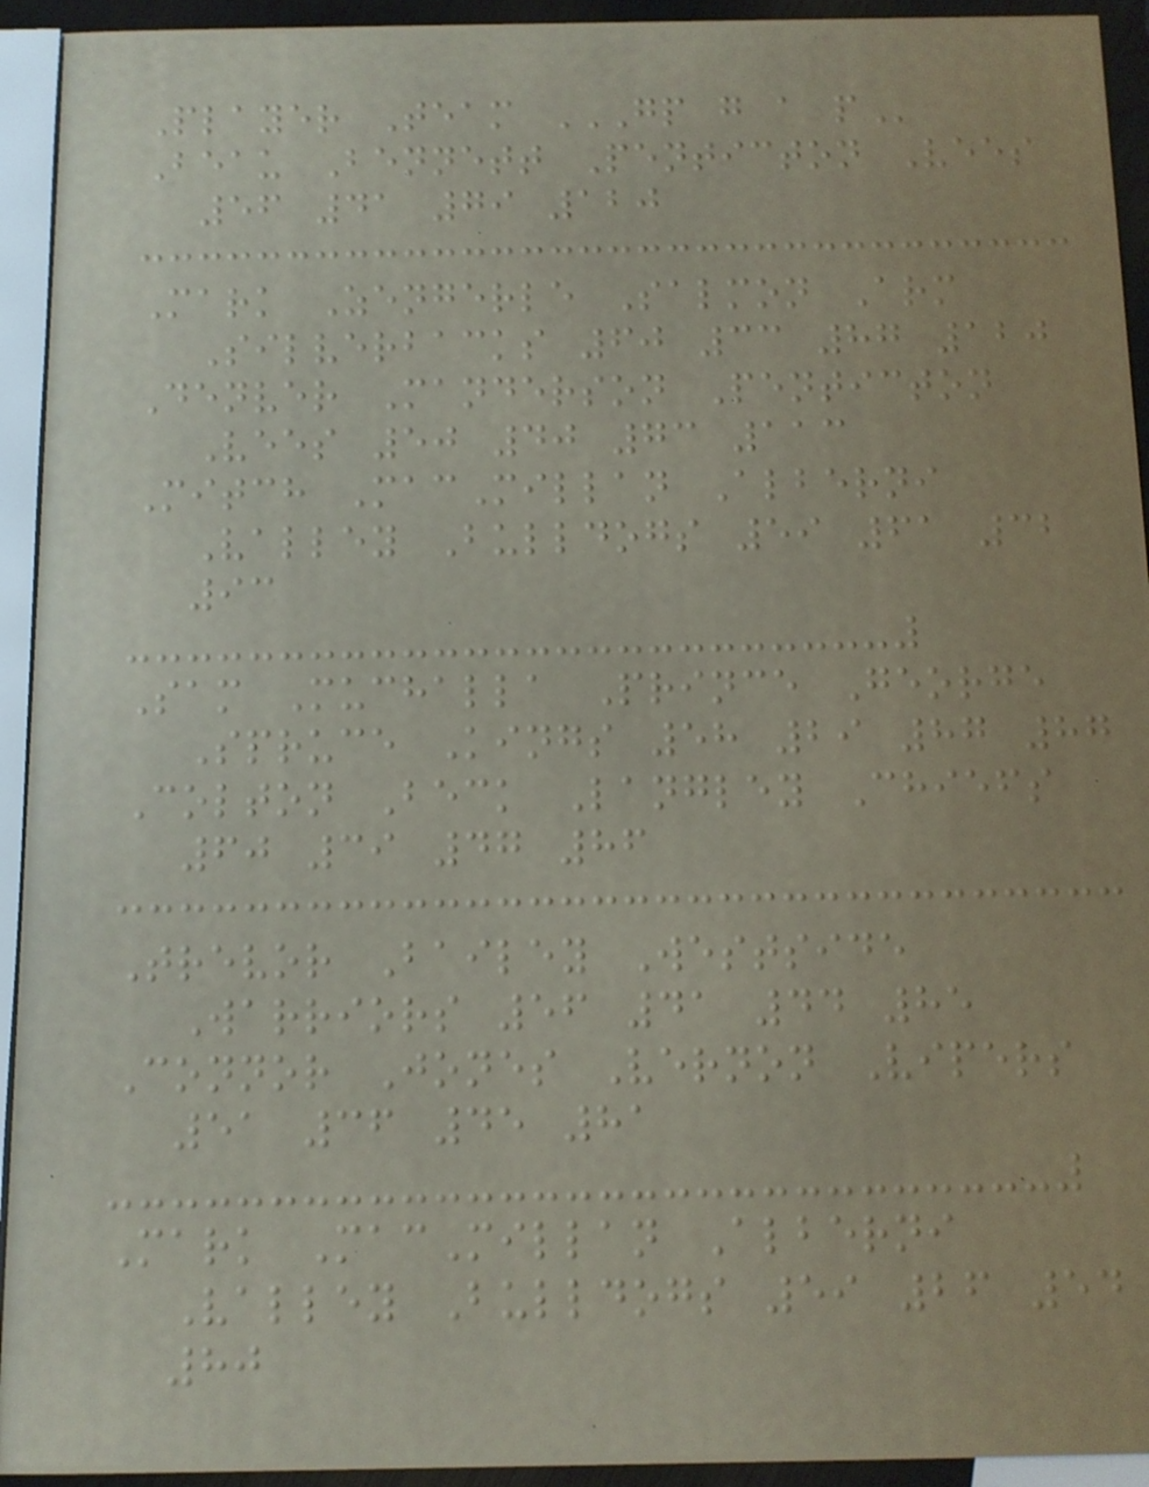Player Team GP G A P
Beau Bennett Penticton Vees
56 41 79 120
Mark Zengerle Salmon Arm
Silverbacks 60 33 87 120
Denver Manderson Penticton
Vees 50 40 73 113
Mitch MacMillan Alberni
Valley Bulldogs 59 61 32
93
Sam Muchalla Prince George
Spruce Kings 58 29 87 87
Colton Beck Langley Chiefs
60 39 47 86
Trevor Bailey Westside
Warriors 56 41 44 85
Connor Jones Vernon Vipers
51 36 45 81
Mark MacMillan Alberni
Valley Bulldogs 59 26 54
80
